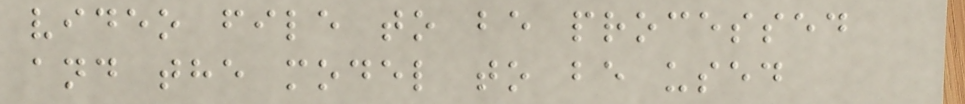video file to be processed
and the model to be used
